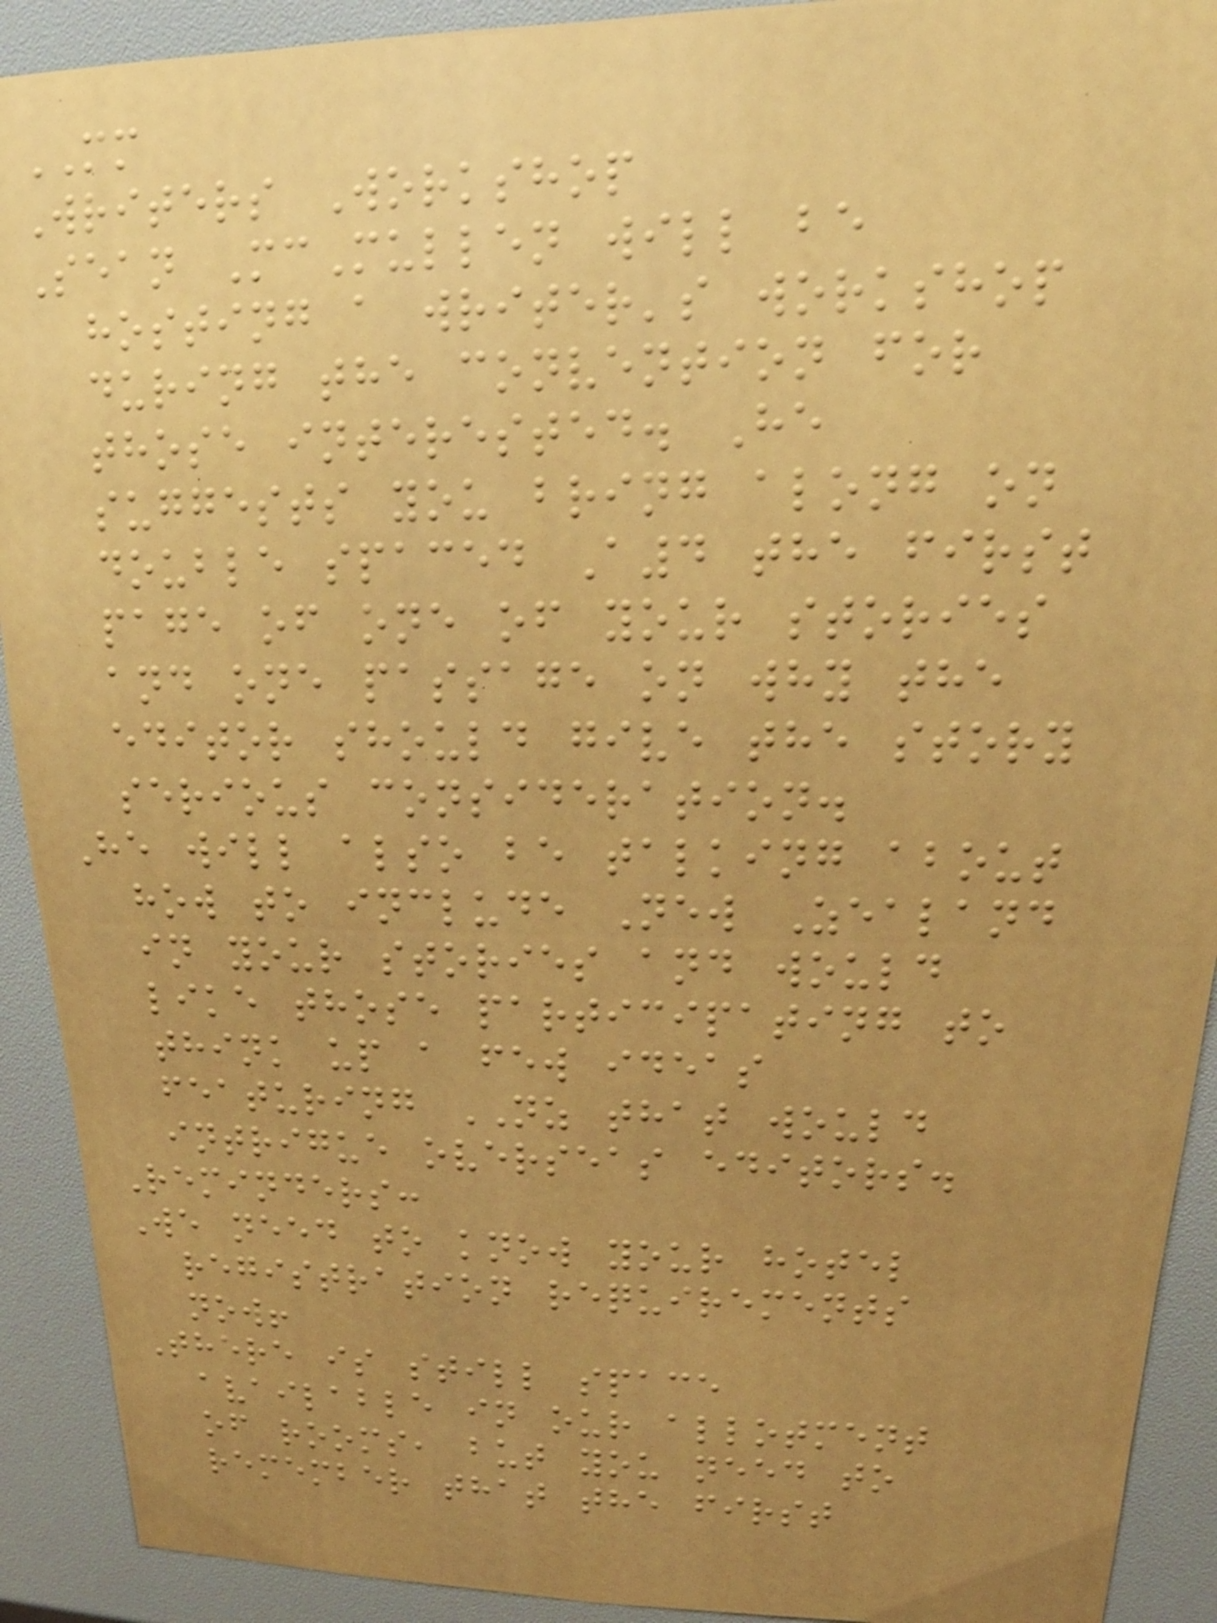MM
Writers Workshop
Sean McMullen will be
hosting a writer's workshop
during the convention for
those interested. He
suggests you bring along on
double spaced A4 the first
page of one of your stories
and one passage on why the
editor should give the story
serious consideration.
He will also be talking about
how to include New Zealand
in your stories and would
like those participating to
think up a few ideas
featuring NZ that would
intrigue overseas editors.
Reminders:
We need to know your hotel
registration requirements
now!
There is still space
available in our allotment
of rooms, but you need to
remember that the first
